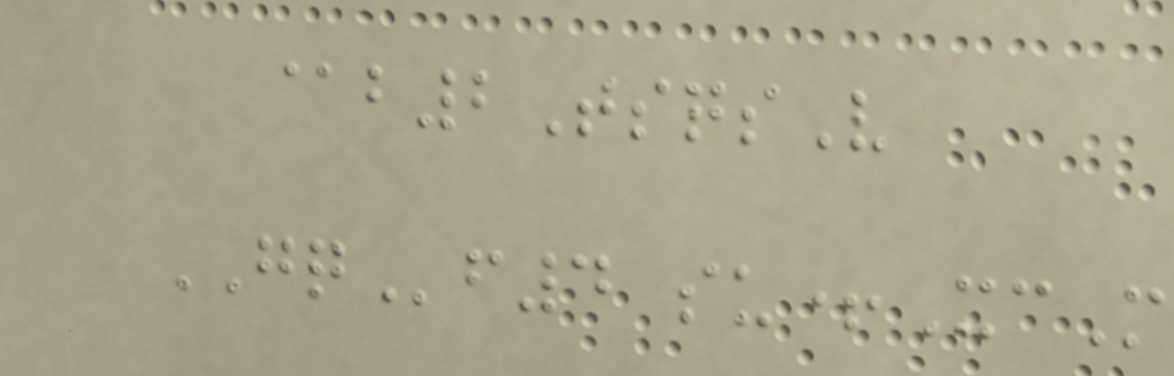@b2TsqsV
GQf4 su+XcM
